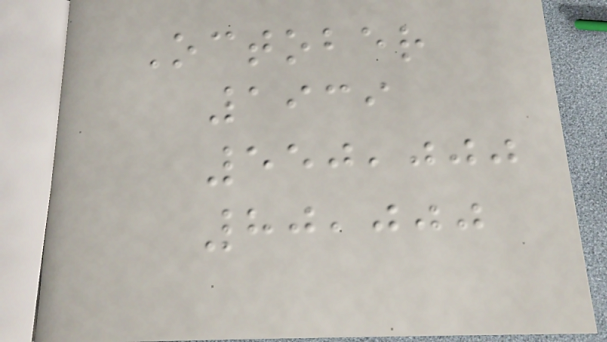October
1939
550,000
80,000
